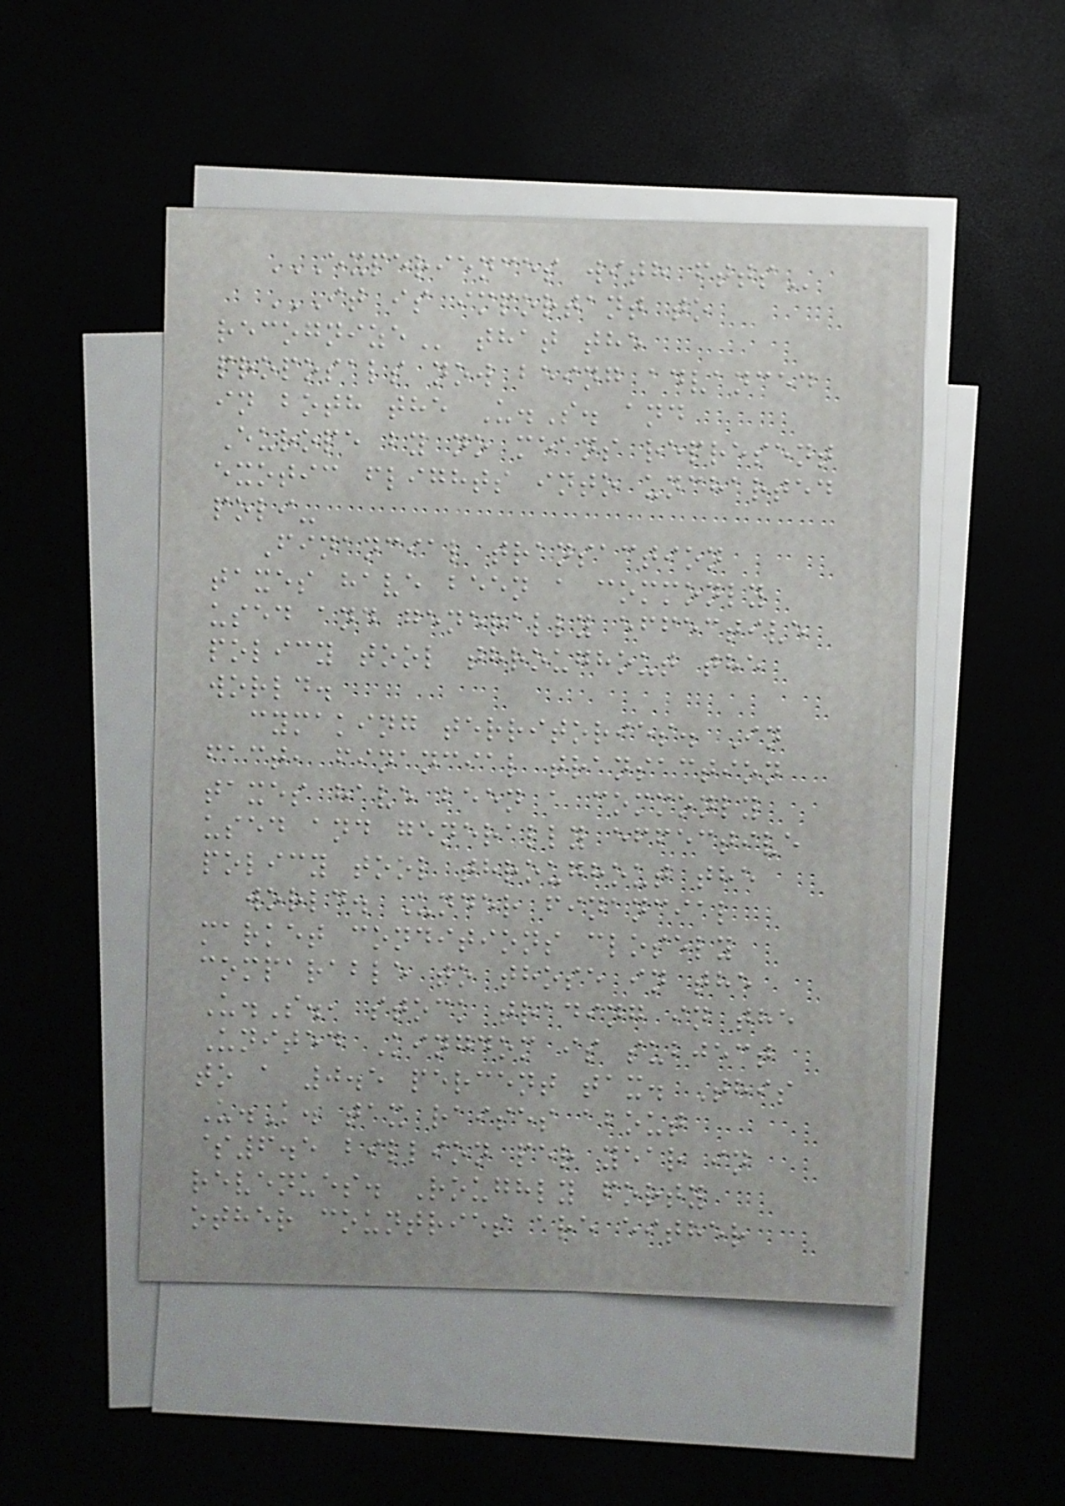EXPERIENCES WITH FTTS
IT IS IMPORTANT TO
RECOGNIZE that the
proposals now being advanced
in both the U.S. and
Europe by no means represent
exotic flights into uncharted
poli-
Financial transaction
taxes have been a commonly
used and generally effective
policy tool throughout the
world.
cymaking territories. In
fact, financial transaction
taxes have been a commonly
used and generally effective
policy tool throughout the
world. Under financial
market conditions closely
comparable to those in the
U.S., stock trading in the
United Kingdom is subject
to a 0.5 percent tax. This
U.K. tax raises about
$6.5 billion per year in
revenues. Roughly forty
other countries are either
